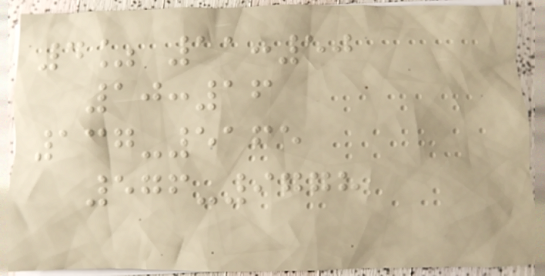4% 11:50
10:16
137-5165
576-9778
